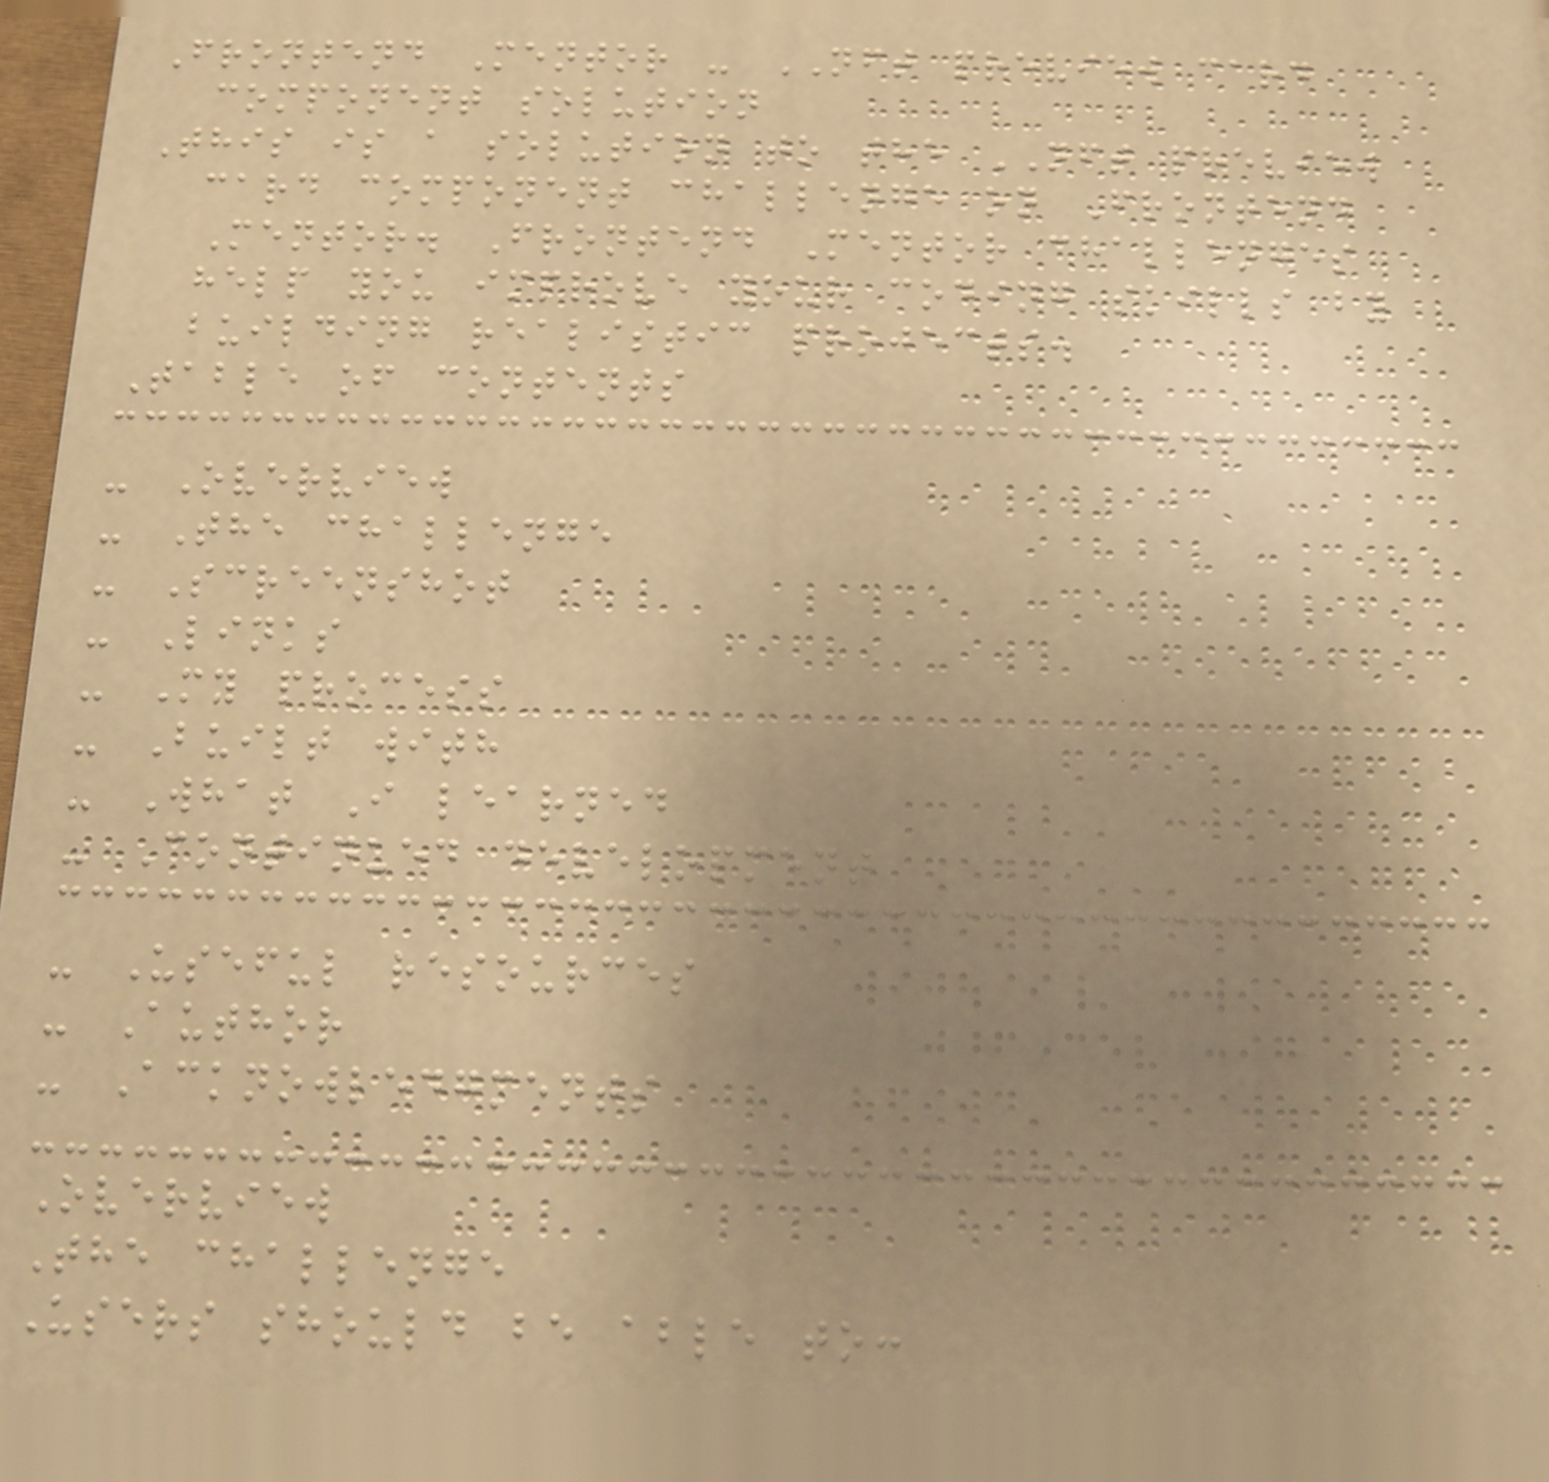Frontend Mentor - NFT preview card
component solution
This is a solution to the NFT preview
card component challenge on Frontend
Mentor. Frontend Mentor challenges
help you improve your coding skills by
building realistic projects.
Table of contents
- Overview
- The challenge
- Screenshot
- Links
- My process
- Built with
- What I learned
- Continued development
- Useful resources
- Author
- Acknowledgments
Overview
The challenge
Users should be able to:
